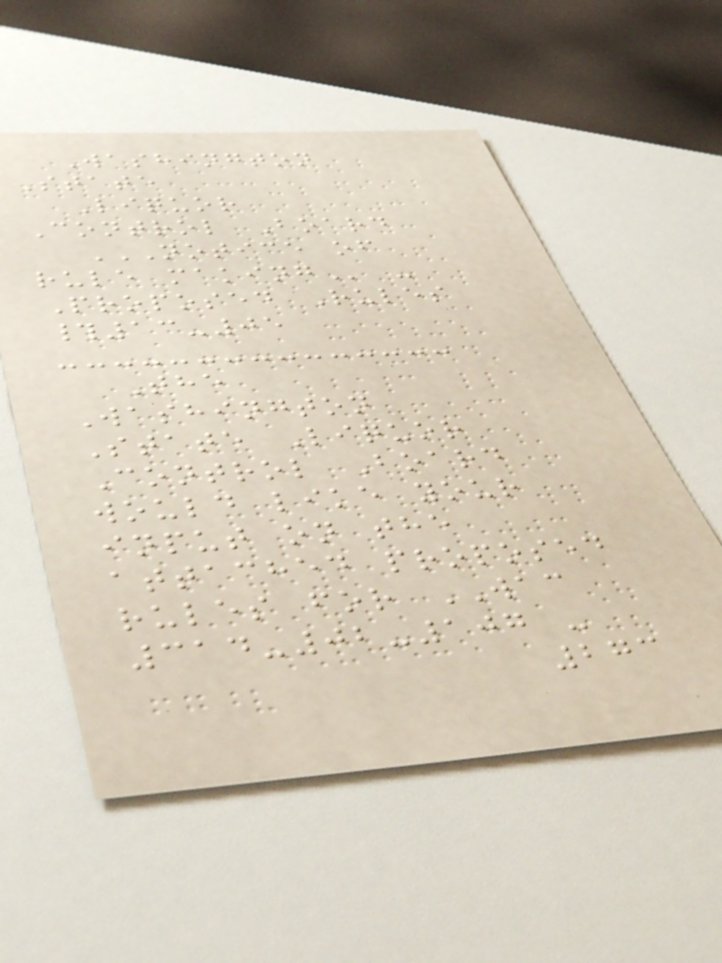Washington
State
Liquor
Control Board
NOTICE OF
RULE MAKING -
Proposed Rules
#13-05
The
Washington
State Liquor
Control Board
would like your
input on the
attached proposed
rules for WAC
314-02-107 -
273
